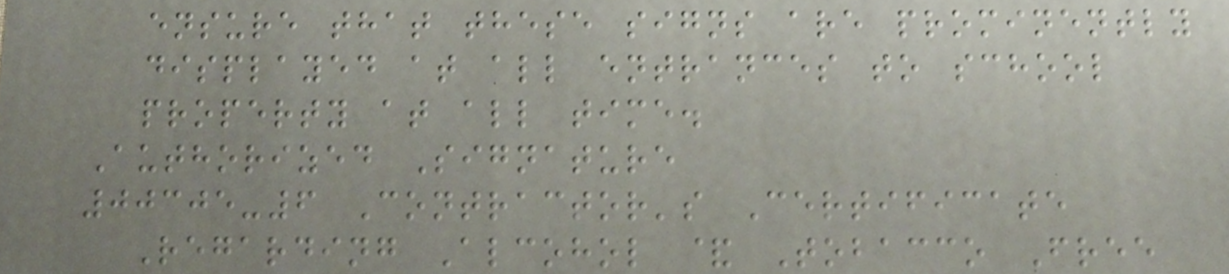ensure that these signs are prominently
displayed at all entrances to school
property at all time.
Authorized Signature
00305-6 Contractor's Certificate
Regarding Alcohol & Tobacco Free
